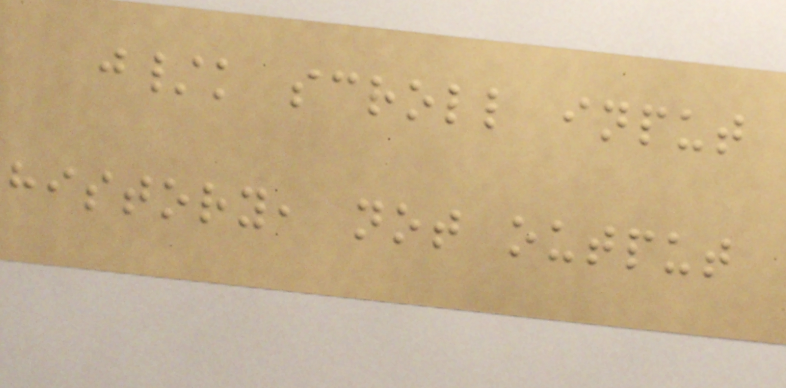j/k scroll input
history, not output
